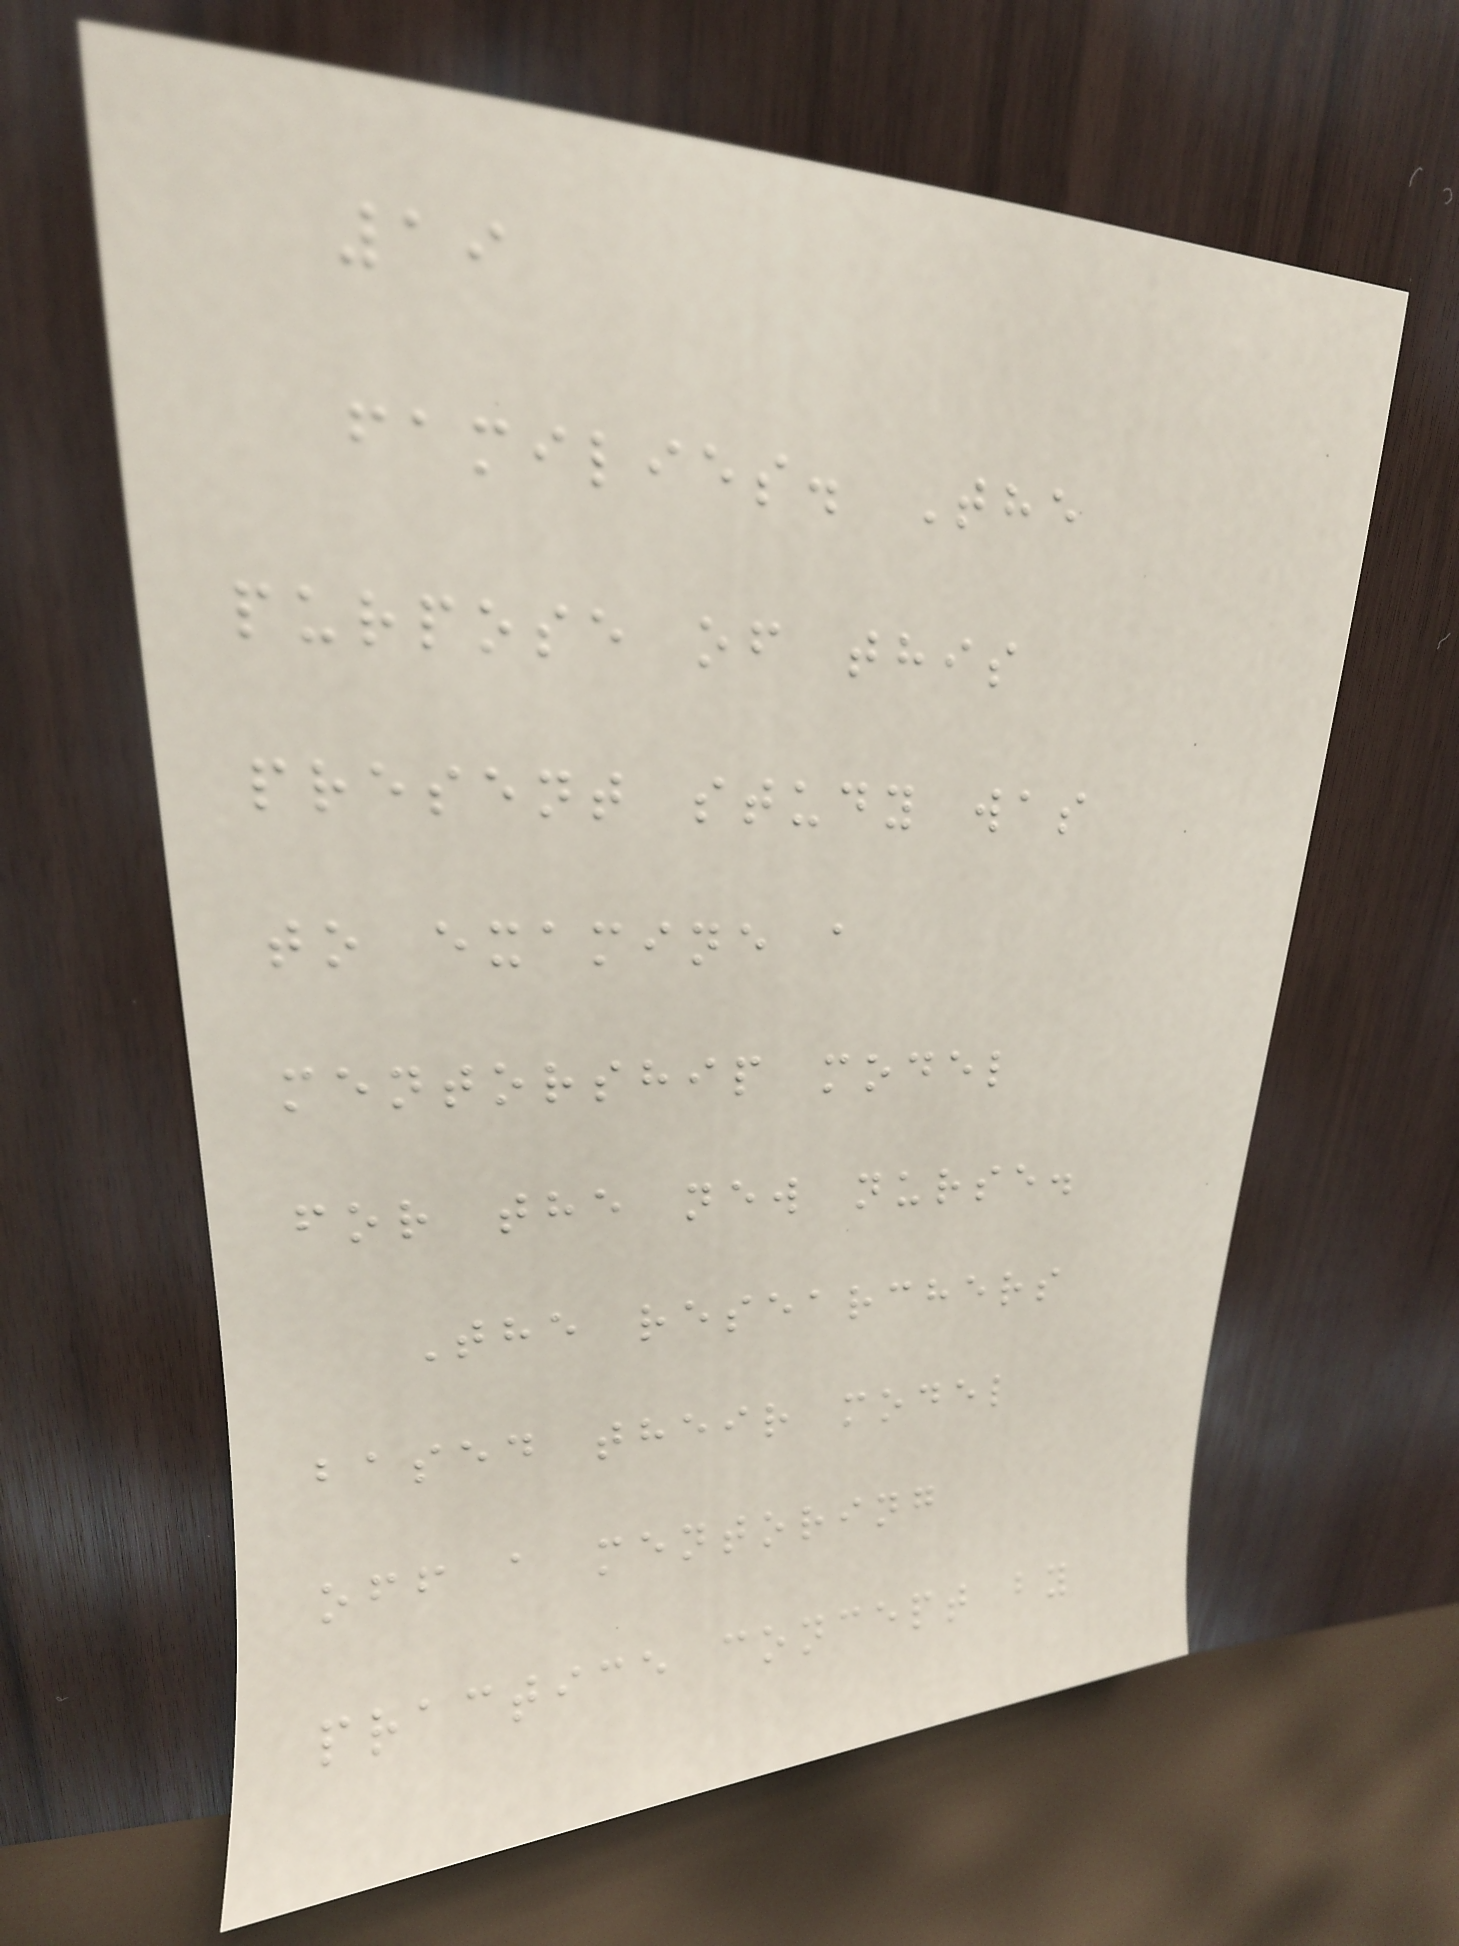19
families. The
purpose of this
present study was
to examine a
mentorship model
for the new nurse.
The researchers
based their model
off a mentoring
practice concept by
